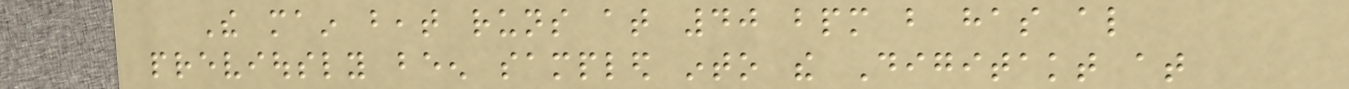The main beat runs at 40 bpm but has also
previously been sampled into the Digitakt at
